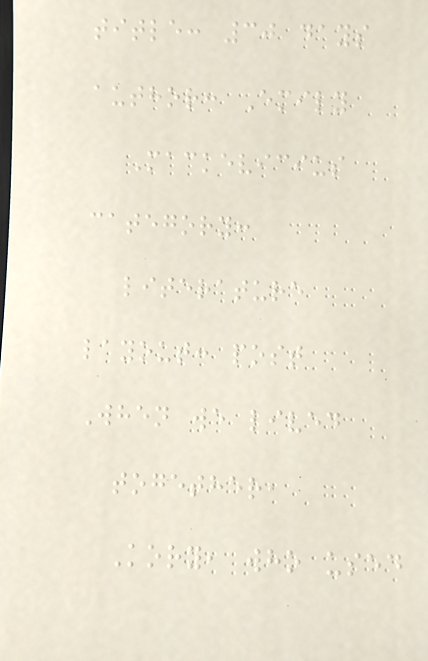title: 30 days
author: Emily
Mackevicius
category:
literature
layout: post
When we lived
together,
Kory, who used
